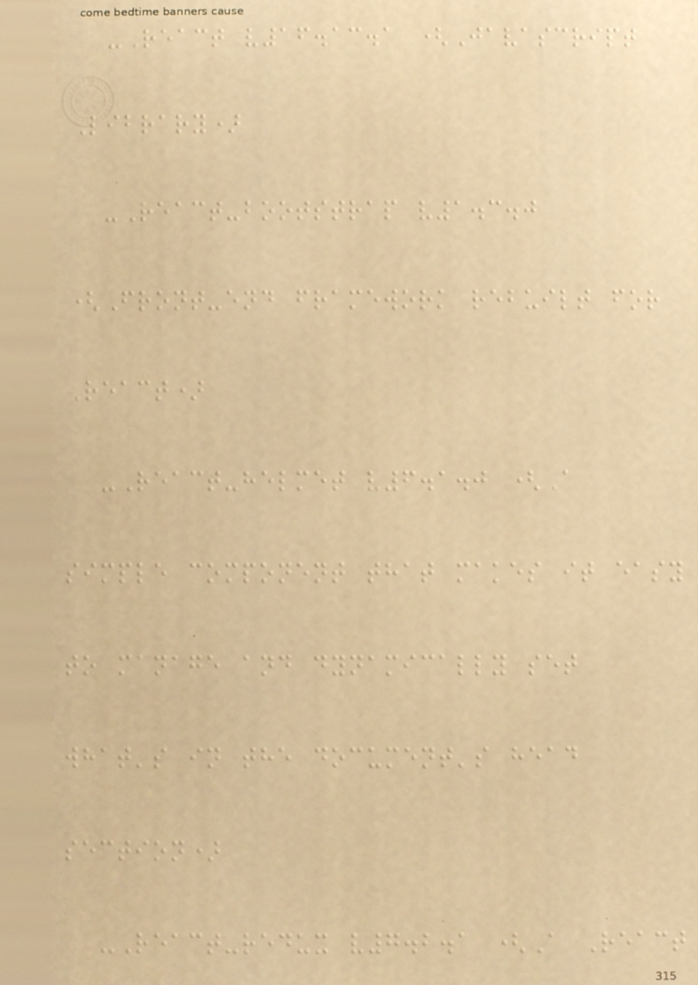-React v16.13.1 (Javascript
Library)
-React-bootstrap v1.3.0
(Front-end framework rebuilt for
React)
-React-helmet v6.1.0 (A
simple component that makes it easy
to manage and dynamically set
what's in the document's head
section)
-React-redux v7.2.1 (A React
